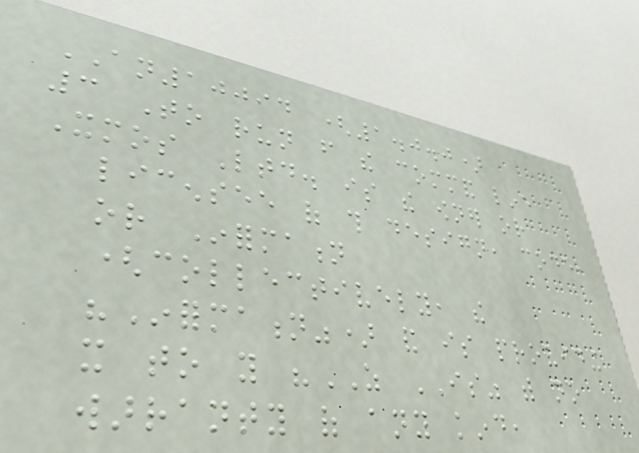AN10094 (1.0.0)
3 To run from the command line
Xmos Ltd. is the owner or
licensee of this design, code,
or Information
(collectively, the
"Information") and is providing
it to you "AS IS" with no
warranty of any kind,
